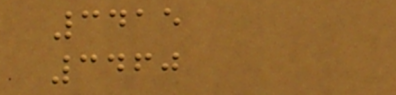3415
3460
